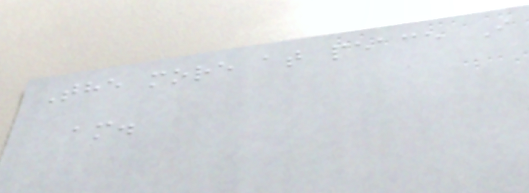The more at peace I
am.
